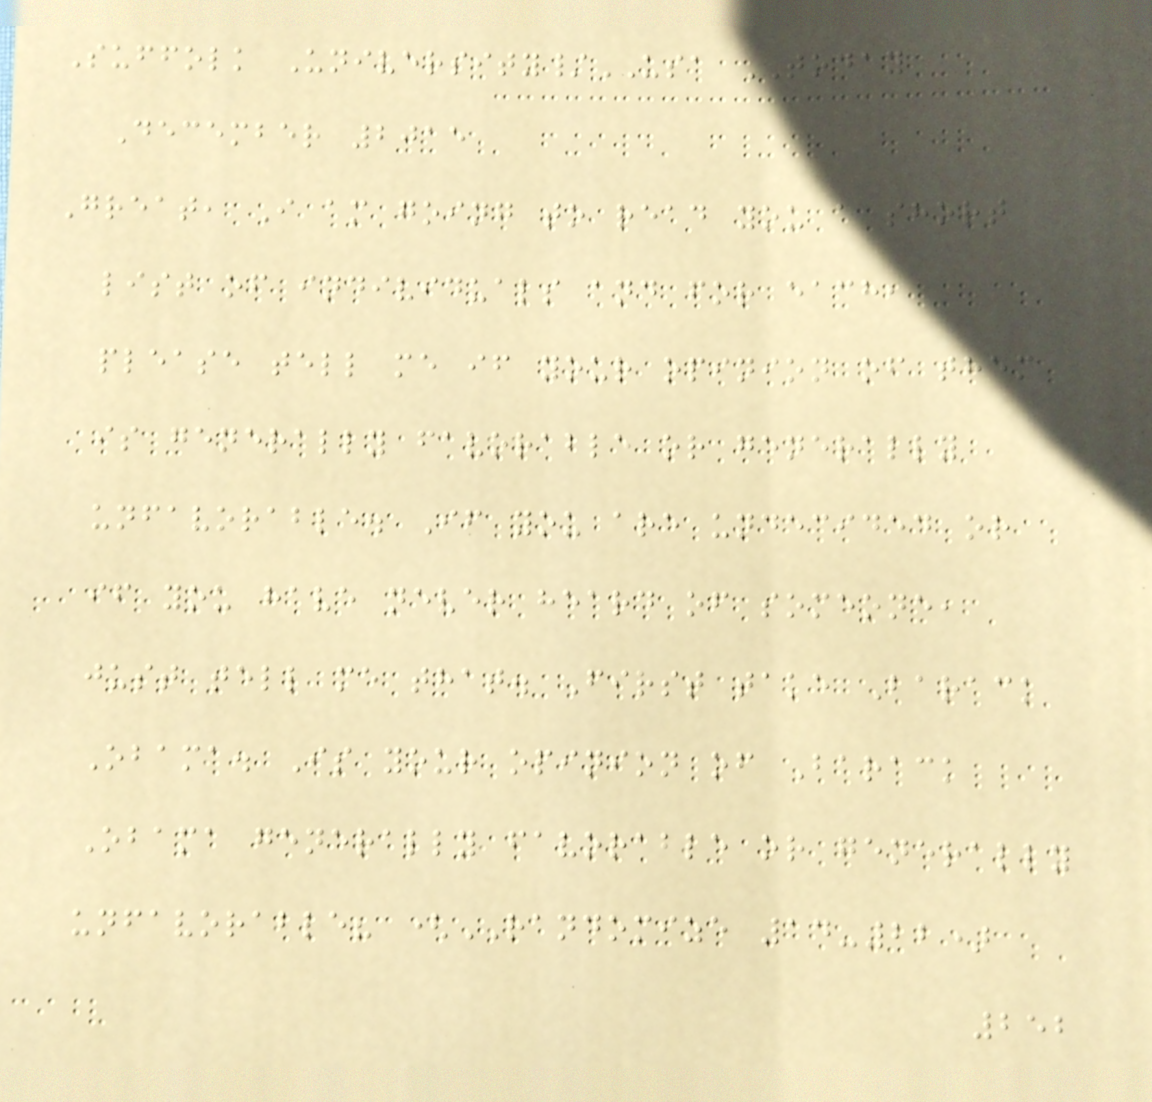Suffolk University/USA TODAY
December 2015
Great, I am going to read you a short
list of individuals and for each,
please tell me if your opinion of them
is generally favorable or generally
unfavorable. If you are undecided or
if you have never heard of someone,
just tell me that. First take Barack
Obama. Is your opinion of Barack
Obama generally favorable or generally
unfavorable? (RANDOMIZE 14-22)
252
